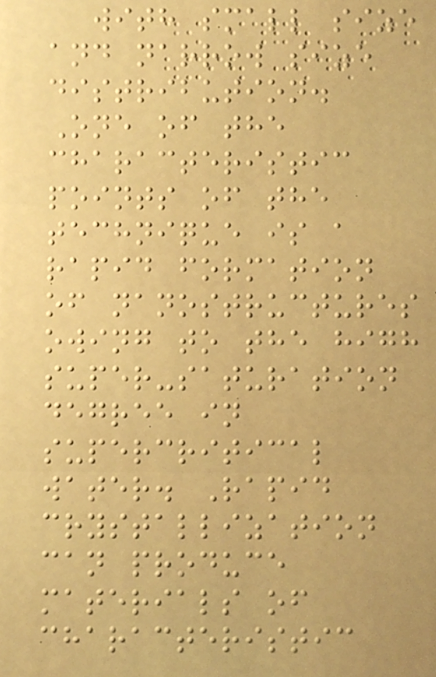with small size
and narrow size
distribution.
One of the
characteristic
points of the
technique is a
rapid formation
of nanostructures
owing to the high
super-saturation
degree in
supercritical
water. Rapid
crystallization
can produce
materials of
characteristic
